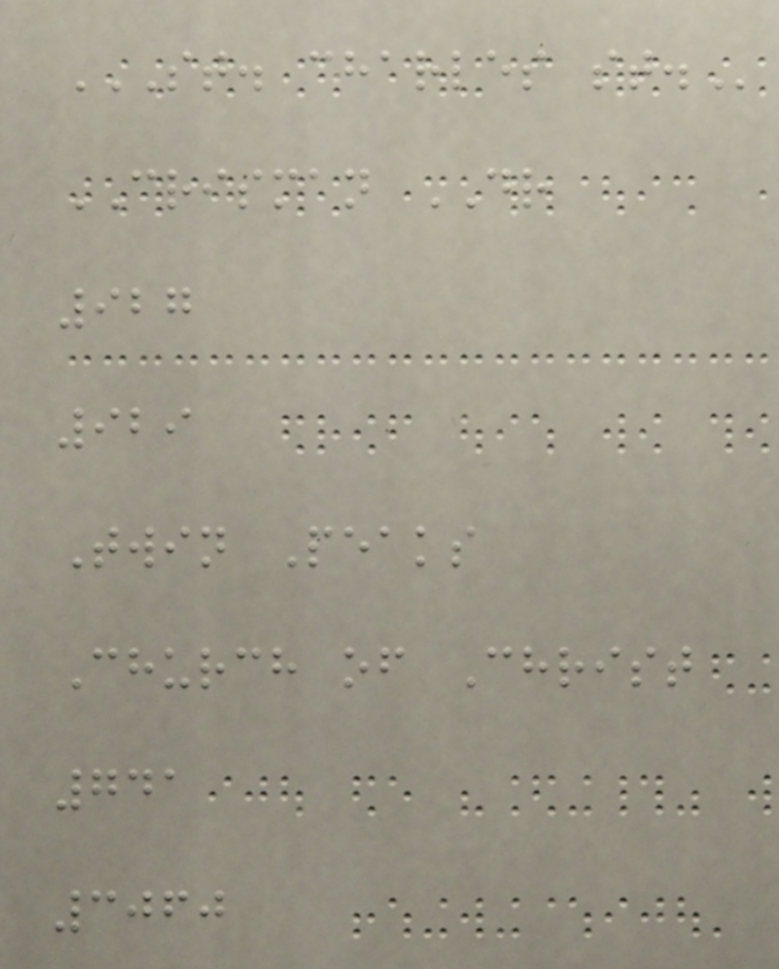ST. CHARLES ST.
CRISMAN DR
927
929
Twin Peaks
Church of Christ
741
3060
